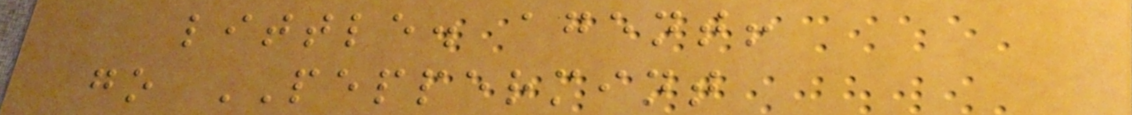little. agent!
go PEPPERMINT
